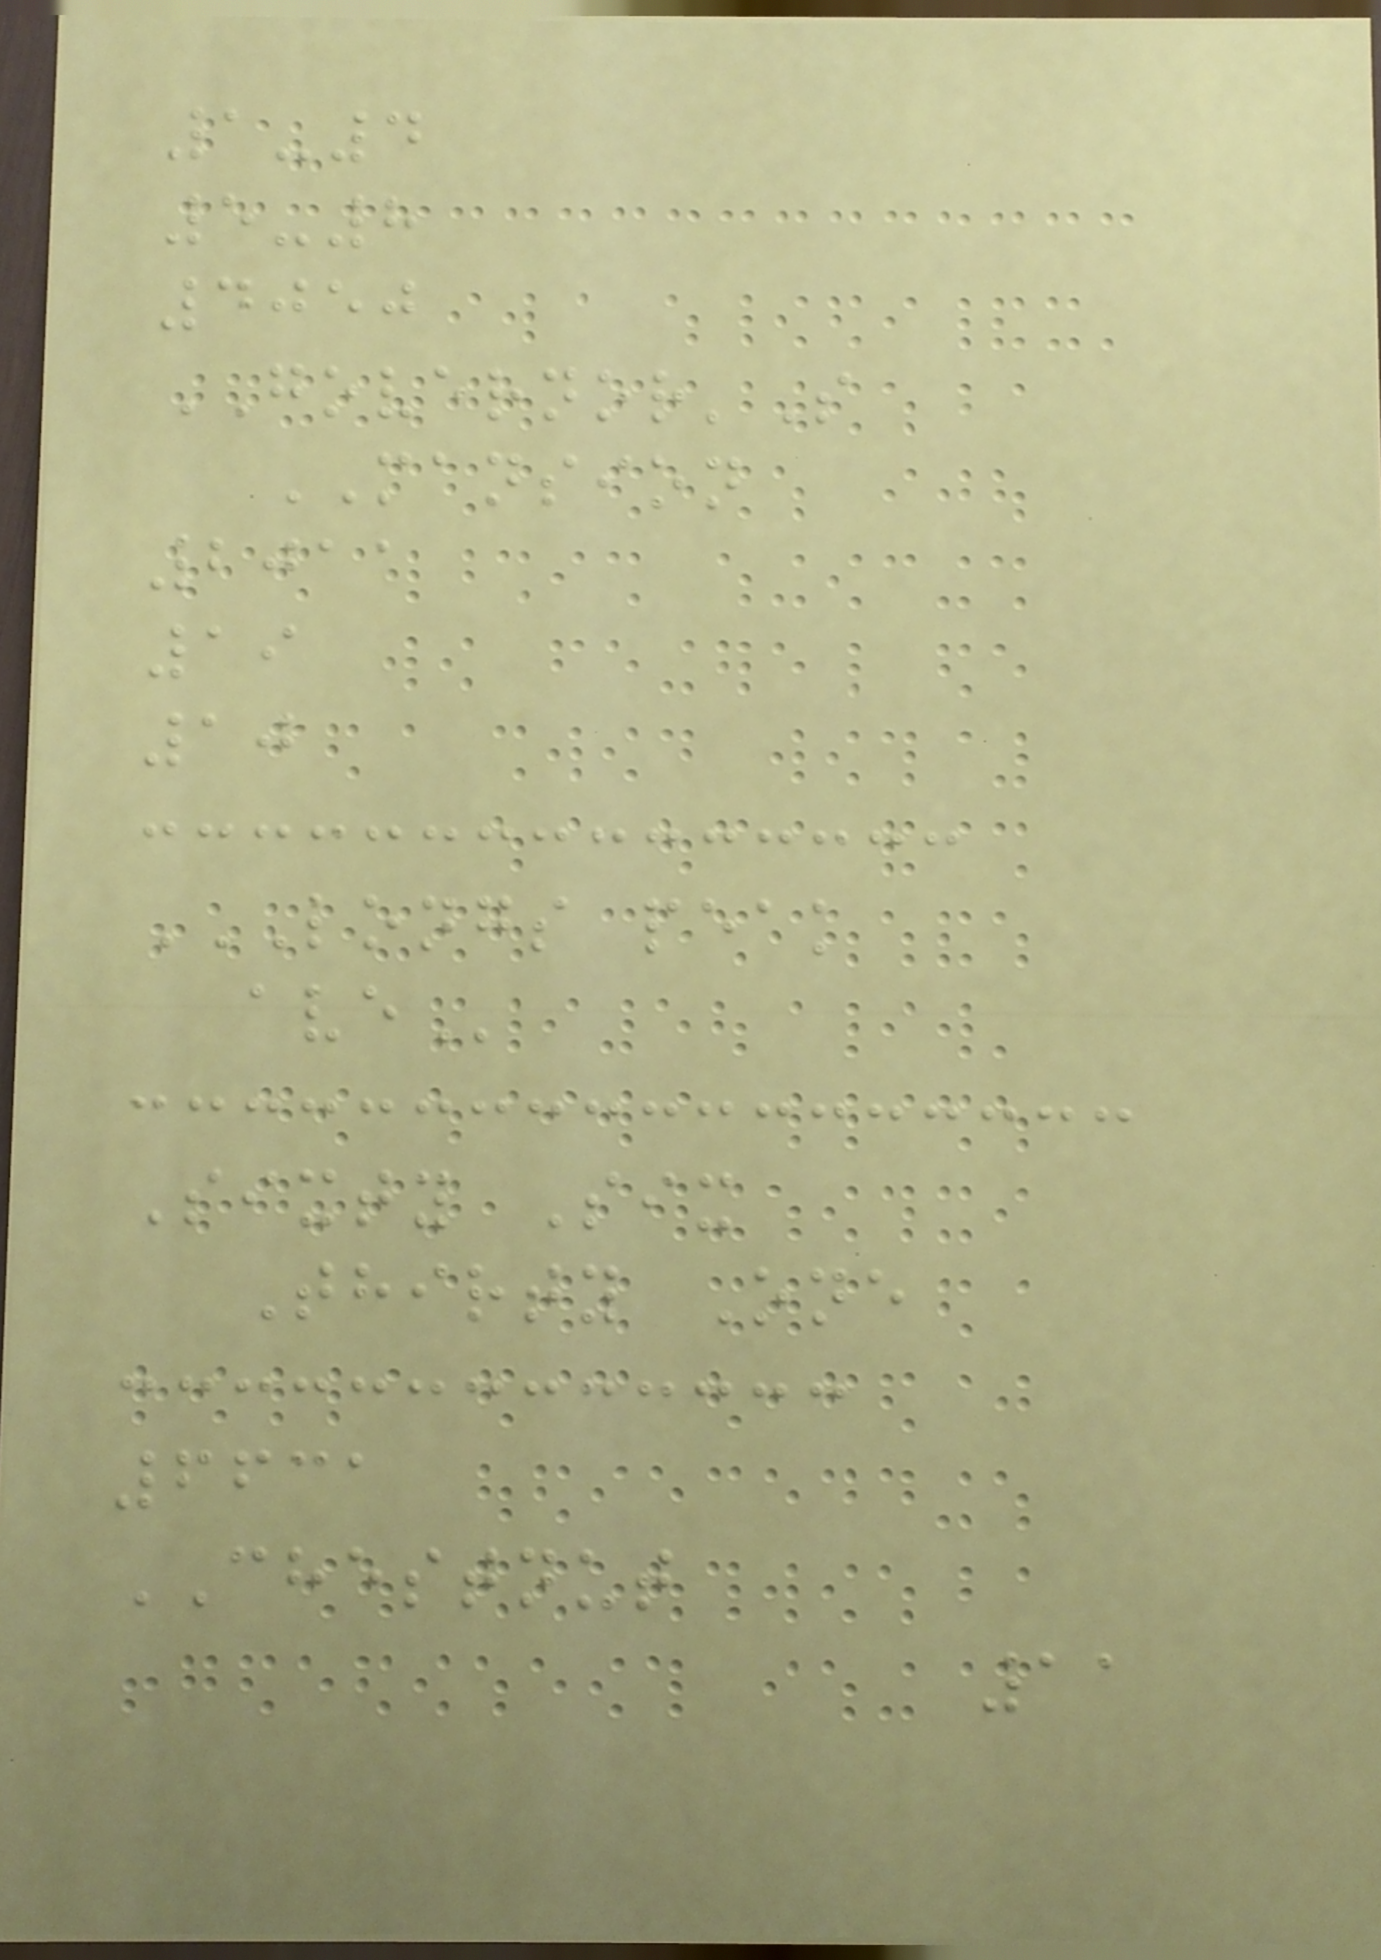1-4
5-8
4050
GOVERNOR'S
MANSION
2011
19
10
LONGS PEAK
AVE
Sixty Six
Thirty One
6631
CHESTNUT
11
